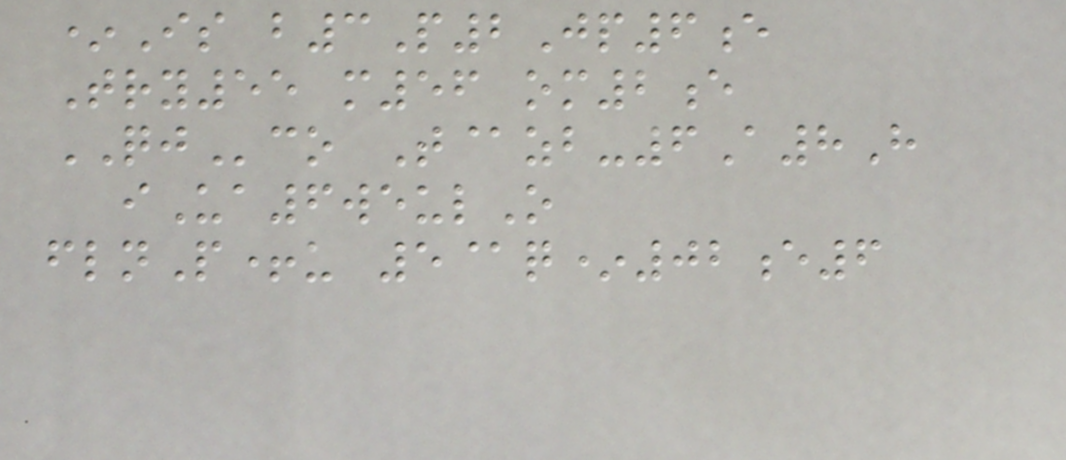*Is b3P2Jp6e
Try55 m56 om2e
QJco T@zb-6A8H
iUa6weulO
flnP+u 5@q*02e6
